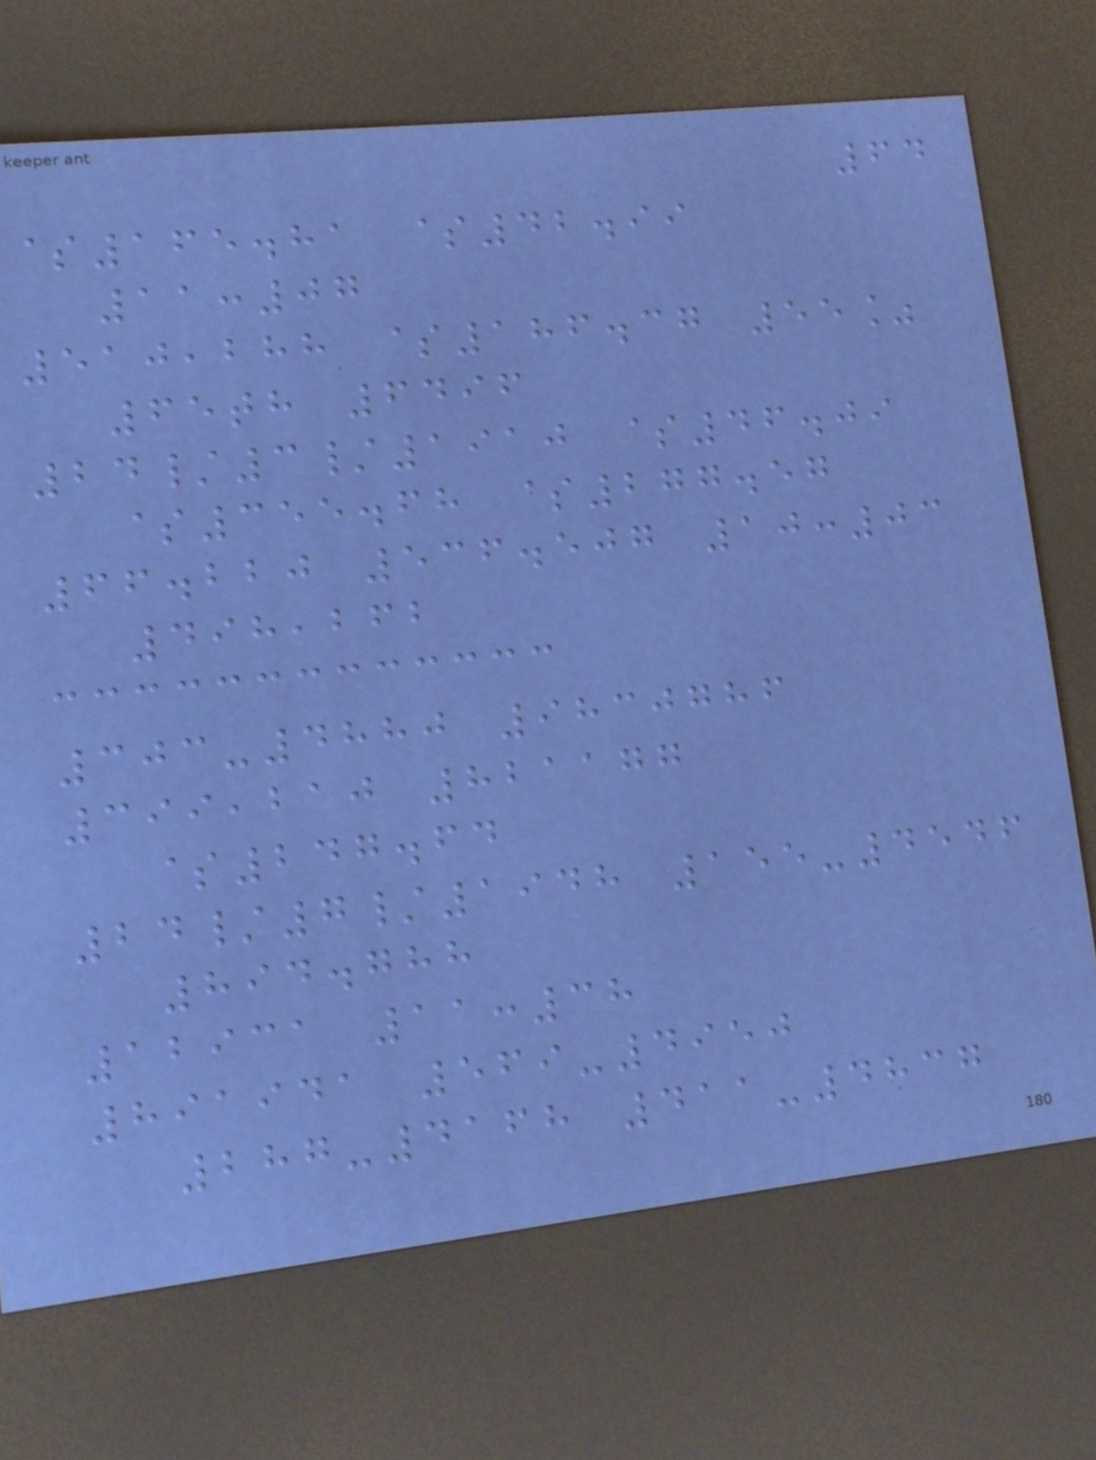64
$165.81 $42.99
11:07
510,288 $186.37 55%
65th 6496
24/3/1910 $46.09
$355.68 $277.57
66.220 536.507 10:03
498,262
303-4880 9830786
399,210 821177
$247.64
24/7/1948 155-4546
894.788
12931 11:38
891941 569-4950
287-4168 411-4837
